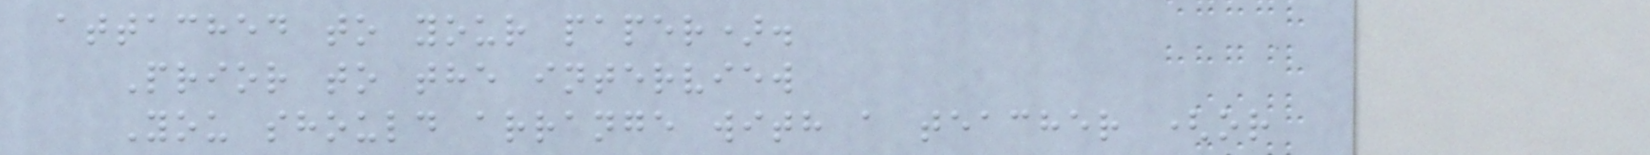attached to your paper).
Prior to the interview
You should arrange with a teacher (or
